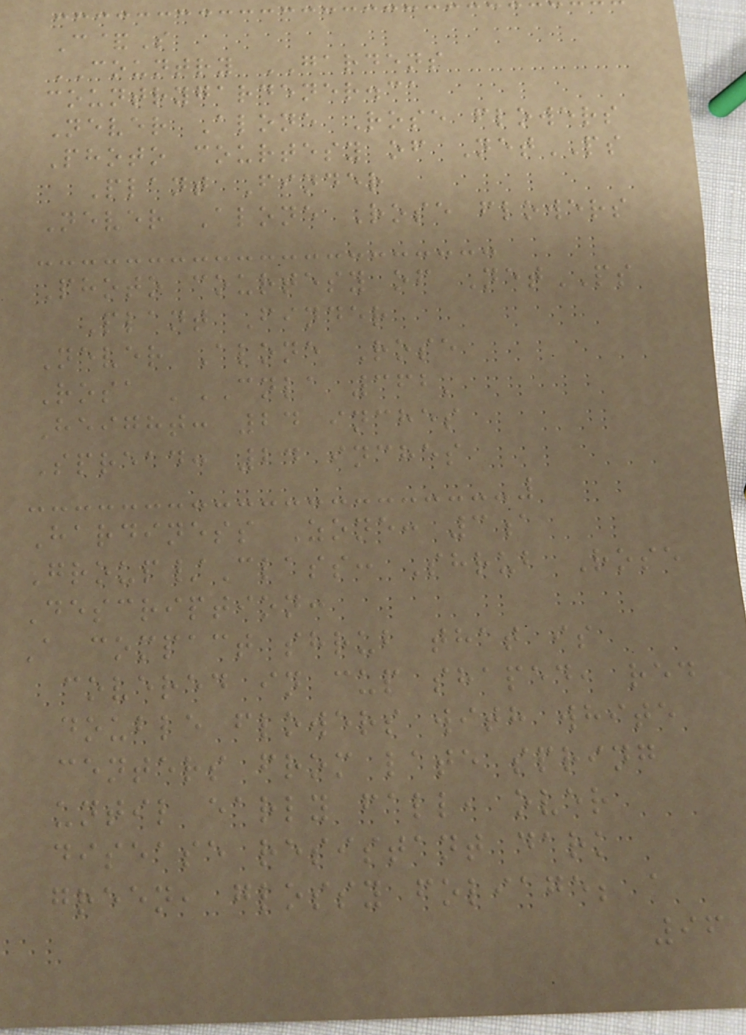C&S
COUNTRY GARDENS
countrygardener.ca
Never Alone Rose flowers
Photo courtesy of NetPS
Plant Finder
Never Alone Rose flowers
Photo courtesy of NetPS
Plant Finder
Never Alone Rose
Rosa 'CNLA 362'
Height: 24 inches
Spread: 24 inches
Hardiness Zone: 3a
Group/Class: Shrub Rose
Description:
A compact shrub that is
covered in cup shaped, red
double flowers with white
centers from late spring
until early fall, over
disease resistant dark
green, glossy foliage; a
96
